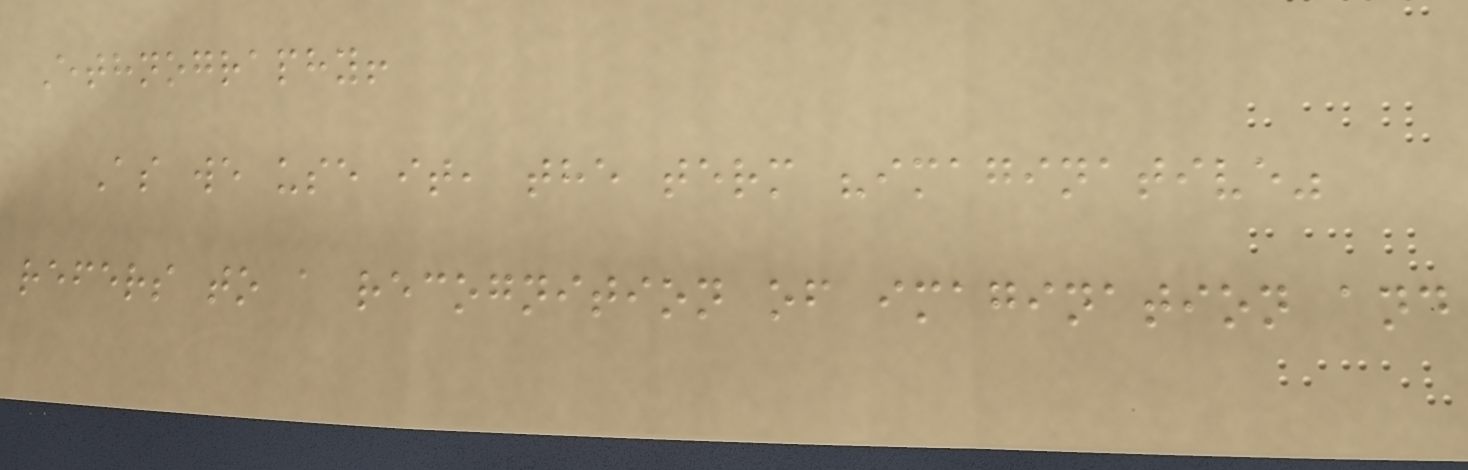Ethnography!
As we use it, the term "imaginative"
refers to a recognition of imagination and
